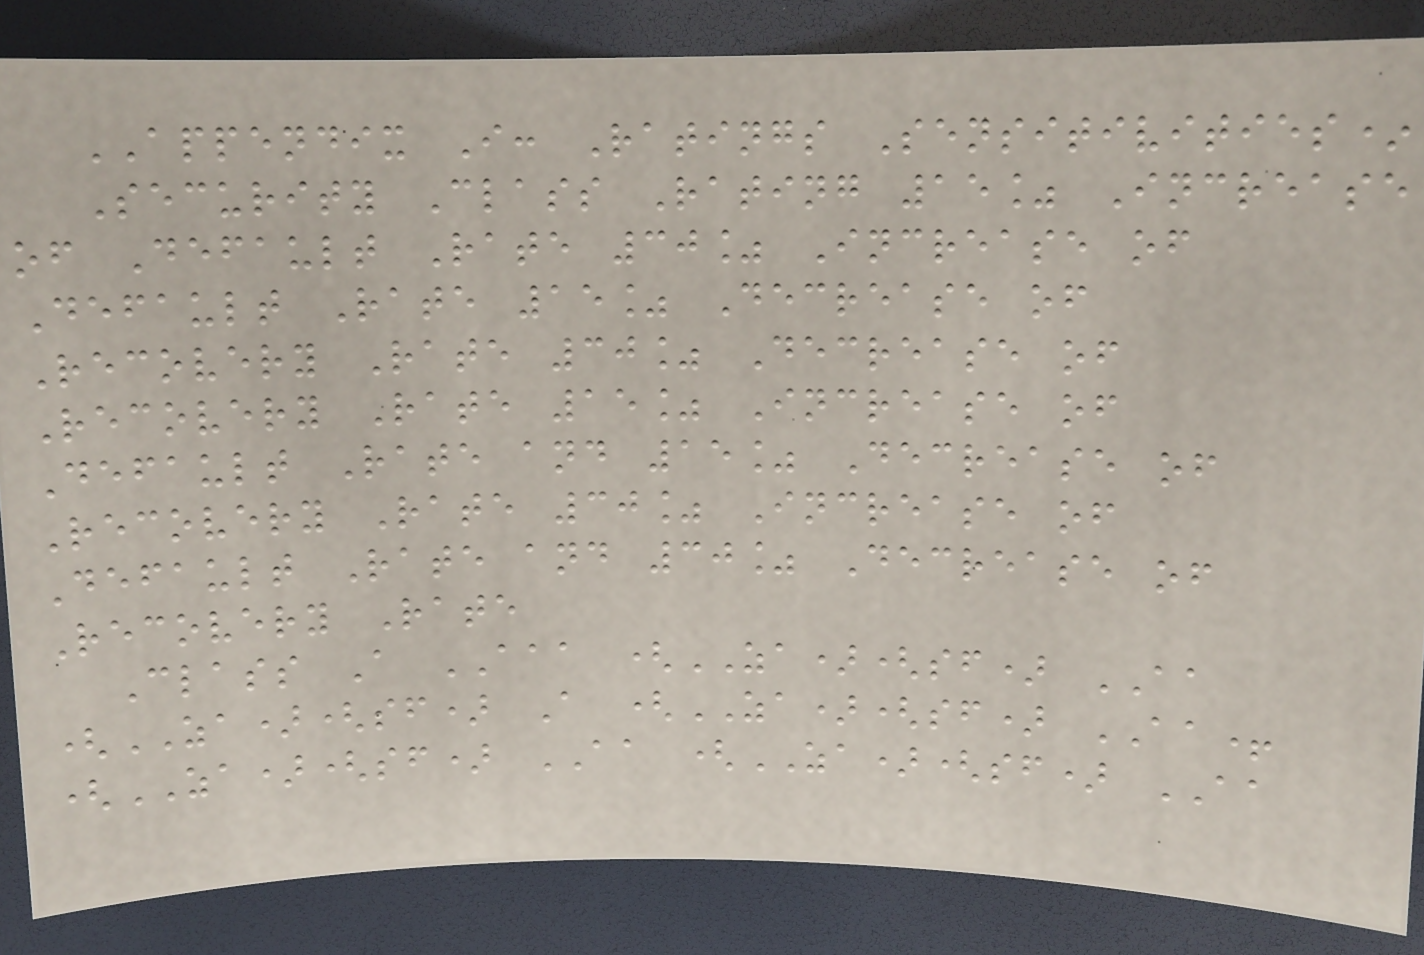APPENDIX I: Ratings Sensitivities*
Security Class Rating 15% Increase
of Default Rate 30% Increase of
Default Rate 15% Decrease of
Recovery Rate 30% Decrease of
Recovery Rate 15% Increase of
Default Rate and 15% Decrease of
Recovery Rate 30% Increase of
Default Rate and 30% Decrease of
Recovery Rate
Class A AAA (ZA)(sf) AA
(ZA)(sf) A (ZA)(sf) AA+
(ZA)(sf) AA (ZA)(sf) AA
